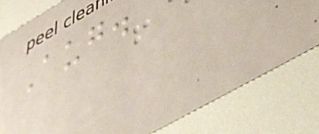Aug.
